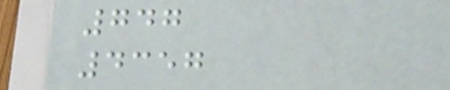747
4357
